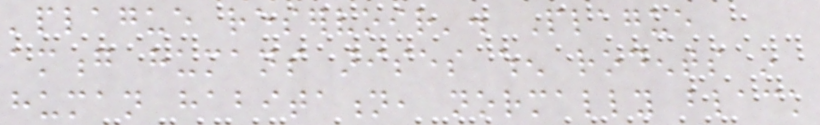'plague reservoir'. Plague
among humans arises when rodents in
human habitation, normally black
